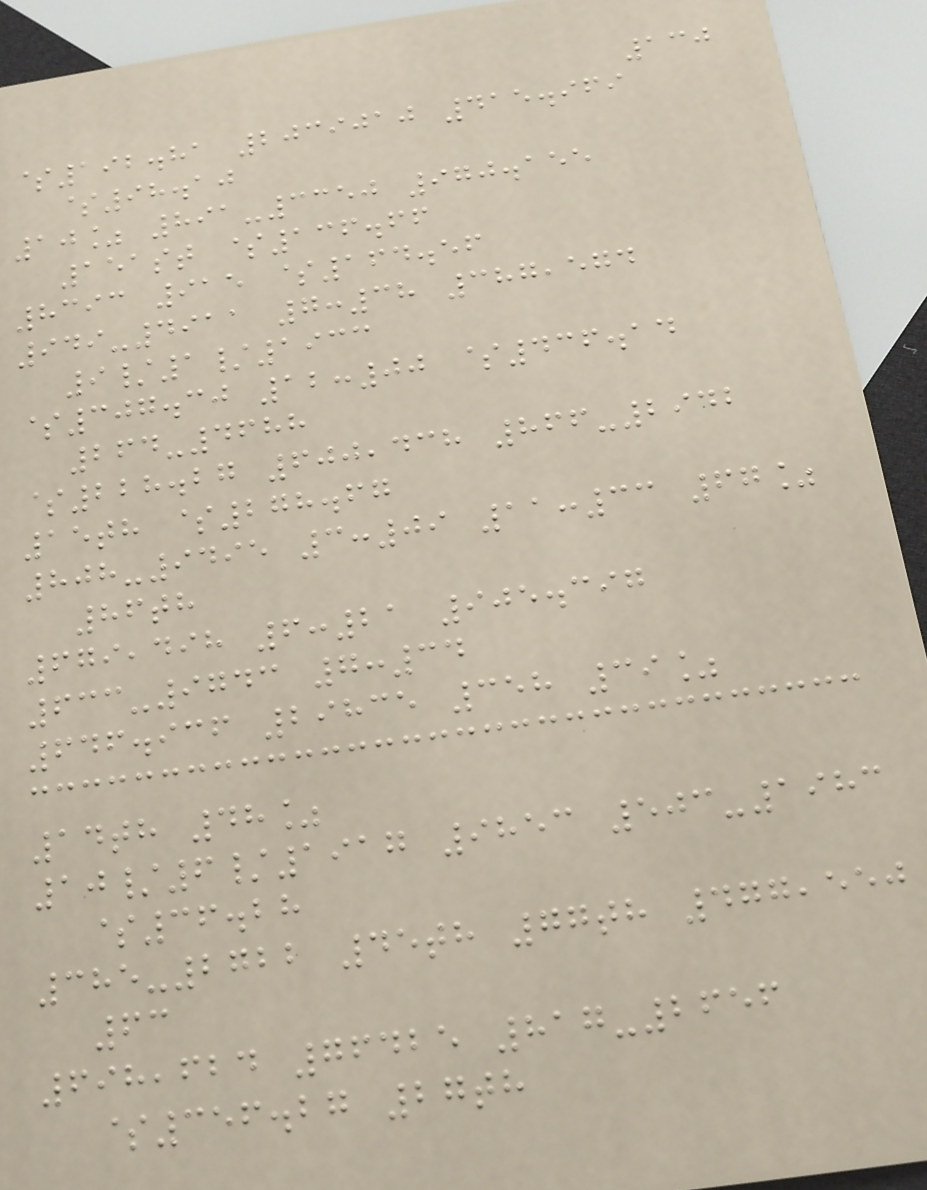130
$192.81 2039010 415.969
$98.10
10% 891-3350 970.155
151st $136.66
8393 915 $164.56
949-4911 7:38 387,574
9/1/1933
$307.30 12:00 $436.14
264-4688
$228.27 600,438 866-2942
15th $278.67
808-9495 3:09 11:33 67%
86th
679,498 6:21 905.397
633-9743 7:34
646.936 29835 358 39%
14th 48%
10/6/1917 9853 503-1983
$36.28
385-2722 45th 77th 477,550
63
698,624 76425 817-2656
$356.27 27th
